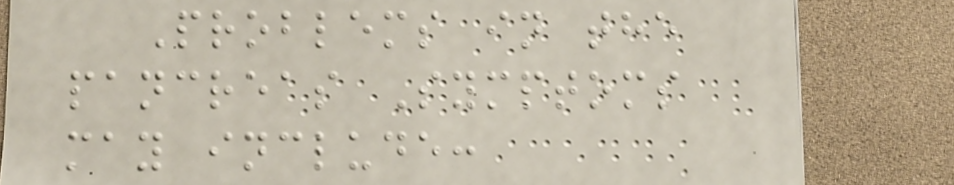Problems in the
pancreas Symptoms
may include:
